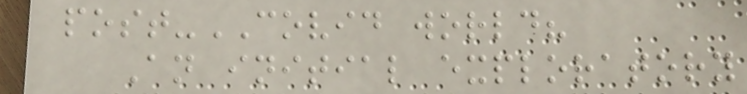post-COVID world?
An initial exploratory
